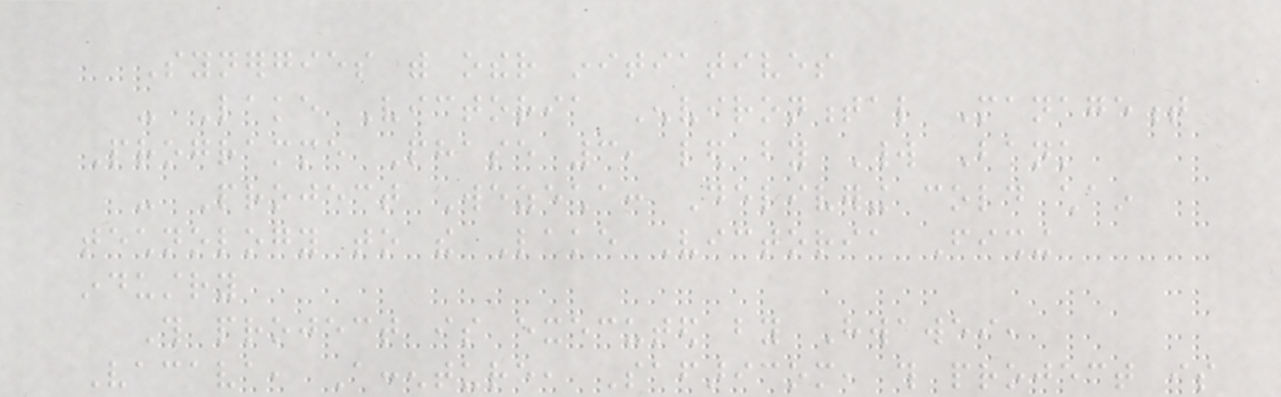Synergies with other initiatives
- Lake Victoria Environmental Management
Programme Phase 3, led by World Bank
- Project Wezecha: Delivering cold chain
technology to the Lake Victoria Fishing
industry
This project is executed by Hwawei,
Vacava, Accenture, Safaricom, this project is
